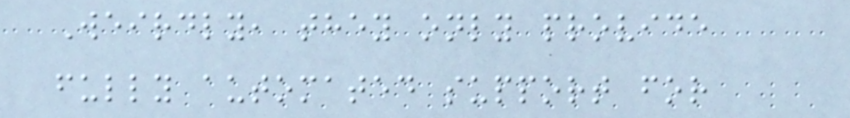Weirdly, they only provide
fully automated support for
